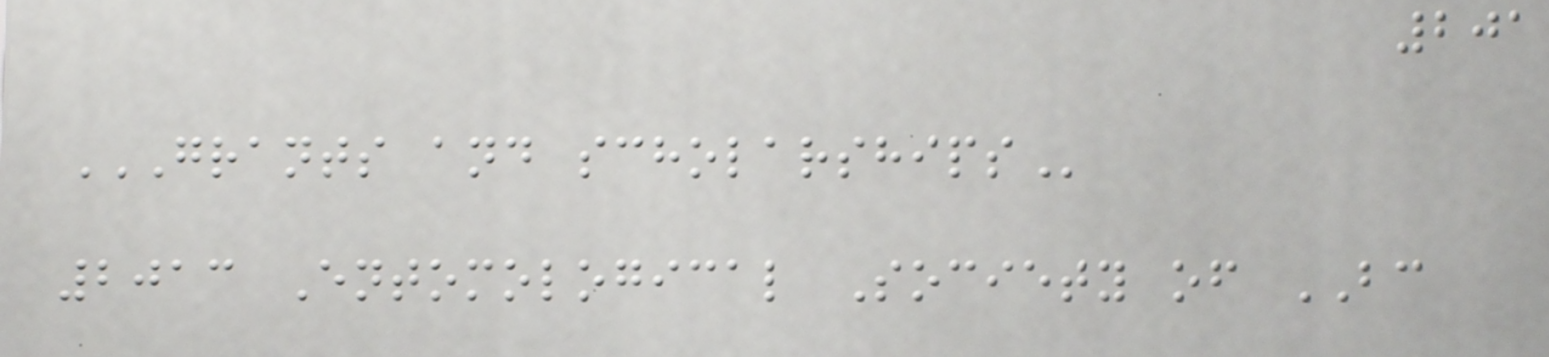201
GRANTS AND SCHOLARSHIPS
2013 Entomological Society of BC
